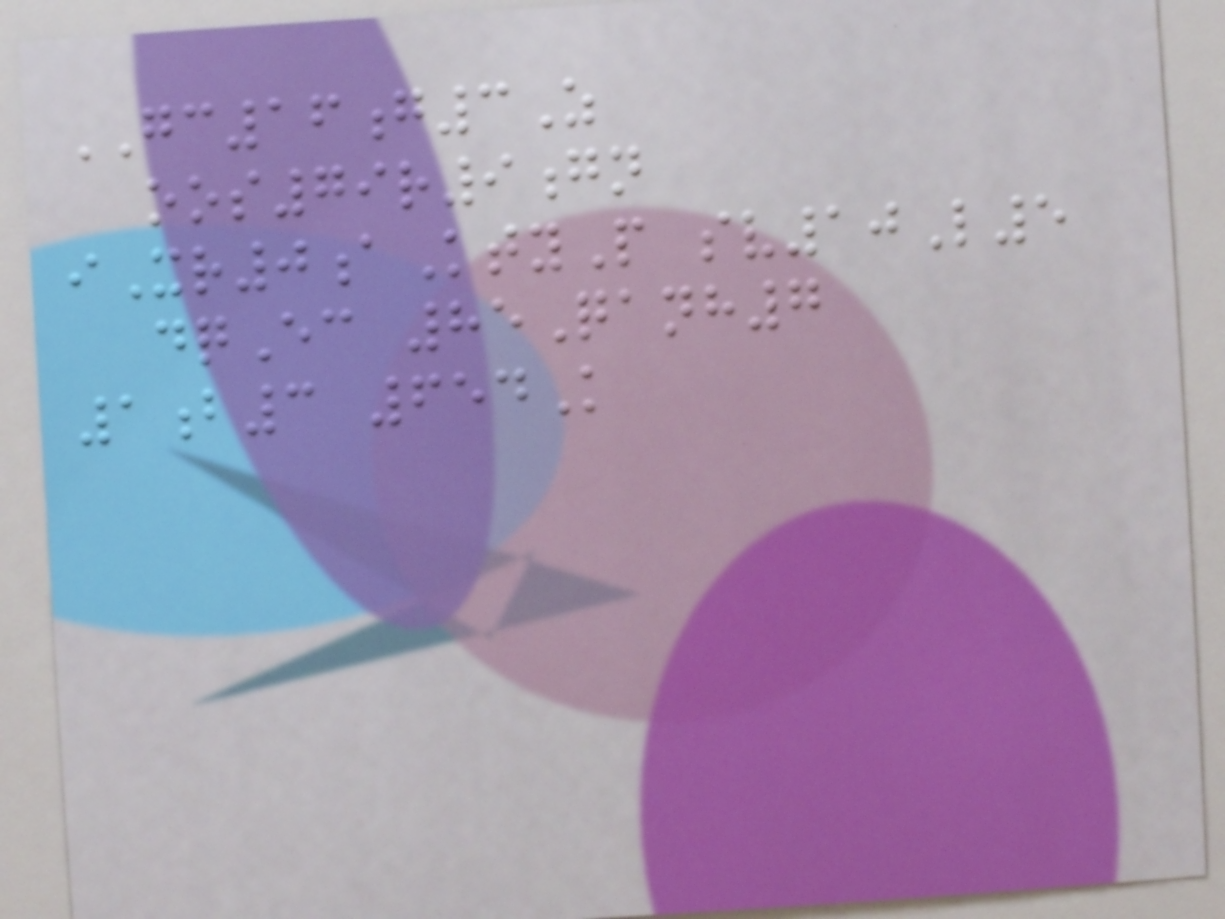GC16g3Z
oos79r9gn
iXr0aKtyP sv10L5
dqEc 85Qanh7
1b3 654K
